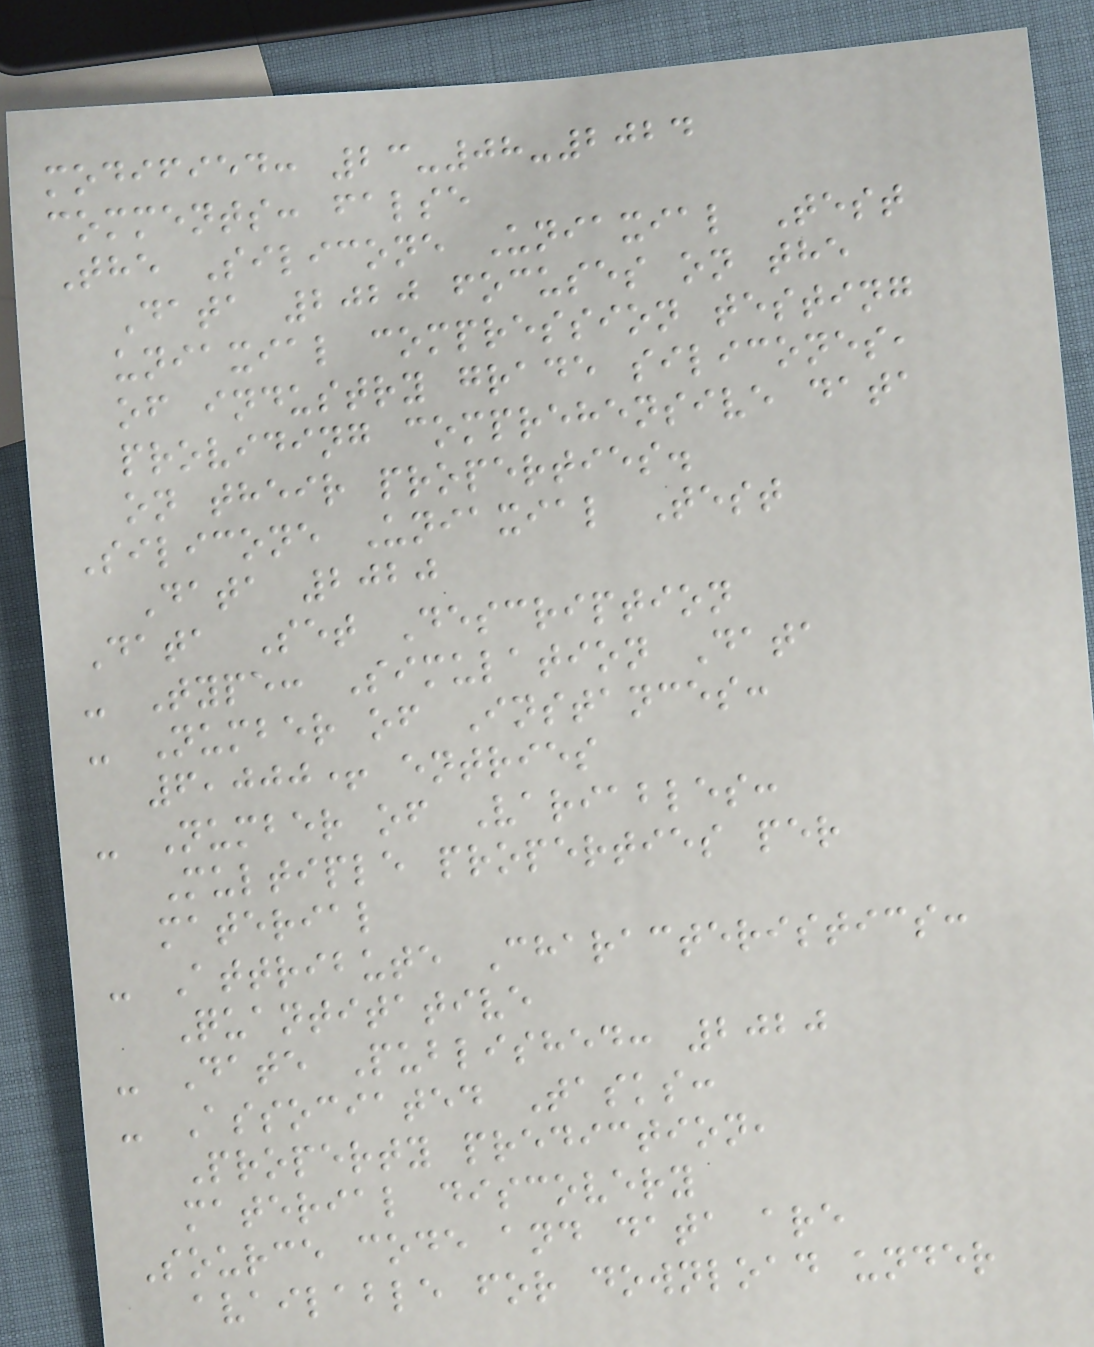modified: 23-08-2024
comments: false
The Silicone Uniaxial Test
Data 2020 focuses on the
uniaxial compression testing
of industry grade silicones,
providing comprehensive data
on their properties.
Silicone Uniaxial Test
Data 2020
Data Set Description
- Type: Simulation Data
- Number of Instances:
6,000+ entries
- Number of Variables:
Multiple properties per
material
- Attribute Characteristics:
Quantitative
- Date Published: 2020
- Associated Tasks:
Property prediction,
material discovery
Source code and data are
available for download under
